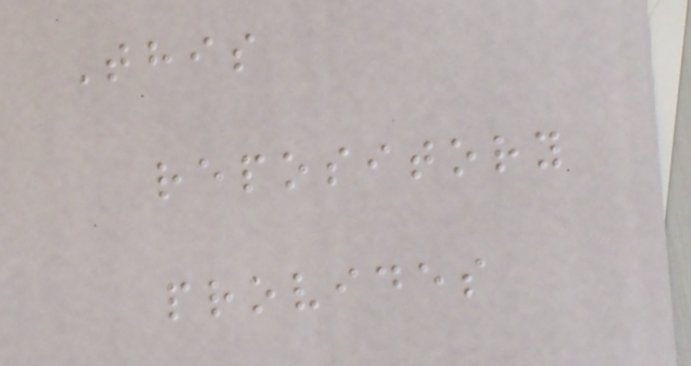This
repository
provides
